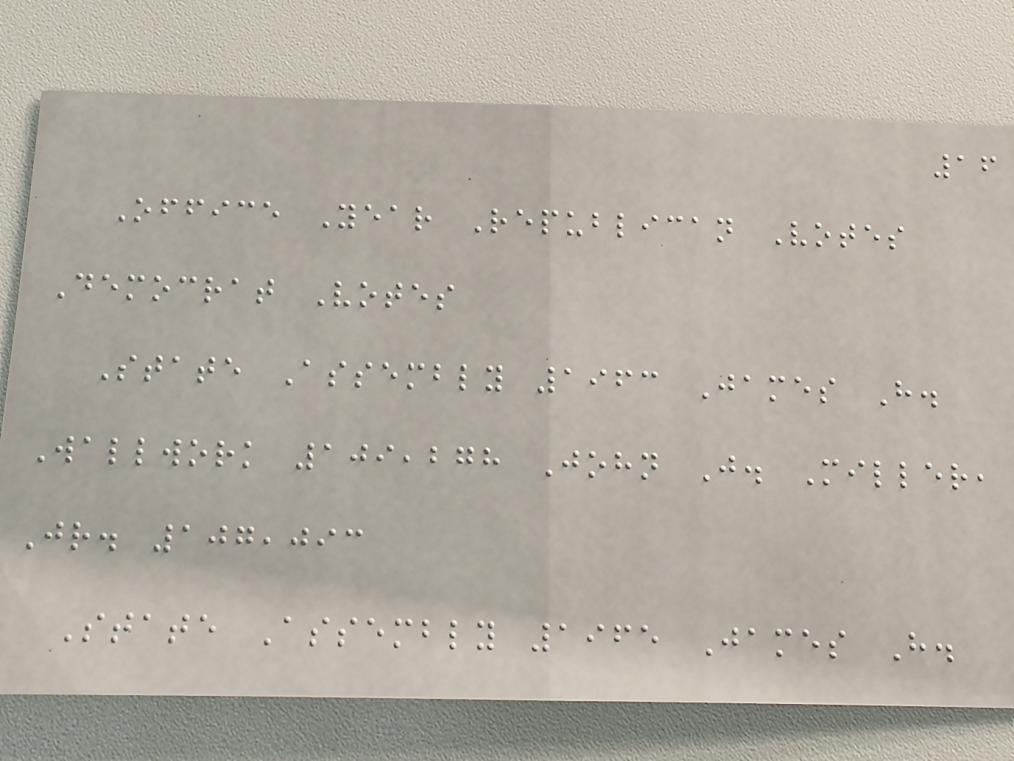16
Office Year Republican Votes
Democrat Votes
State Assembly 1963 James H.
Wallwork 109,278 John J. Miller,
Jr. 107,093
State Assembly 1965 James H.
